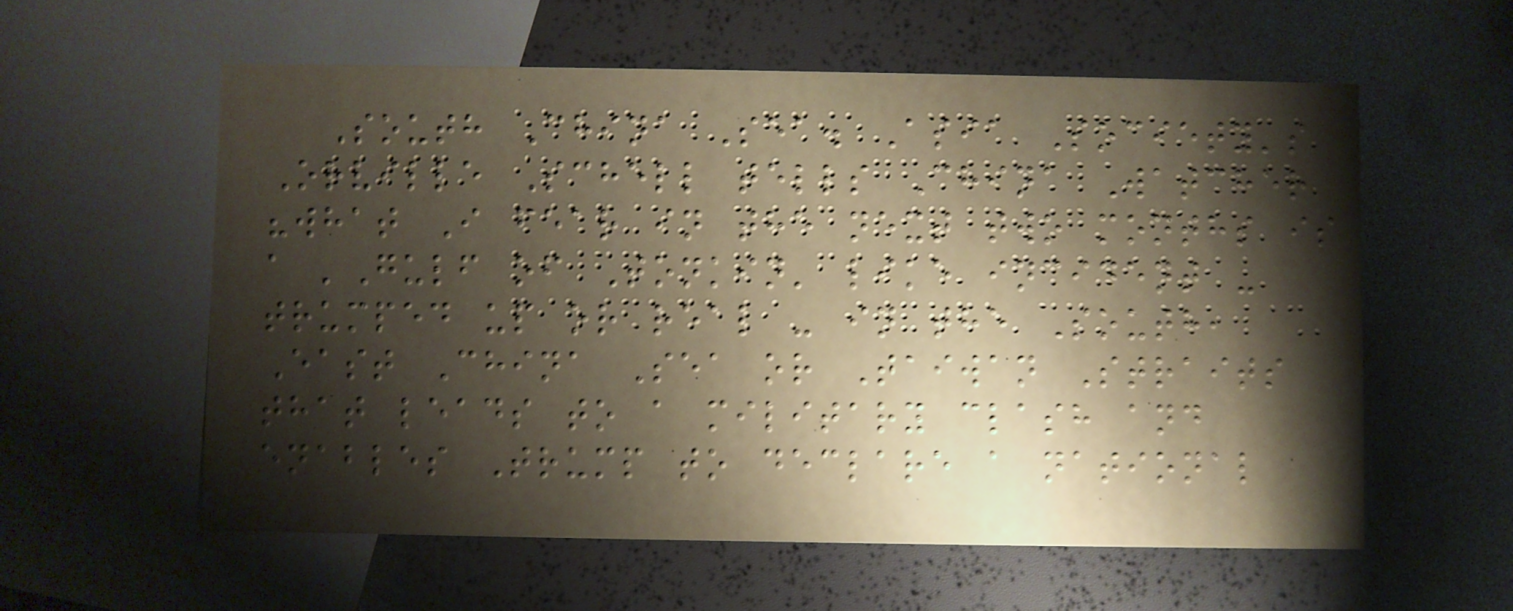South China Sea. Asia Society's
Orville Schell tells China Watcher
"what I fear in the next two months is
a 'Gulf of Tonkin' like incident -
trumped up or real - in the South,
East China Sea or Taiwan Straits
that leads to a military clash and
enables Trump to declare a national
